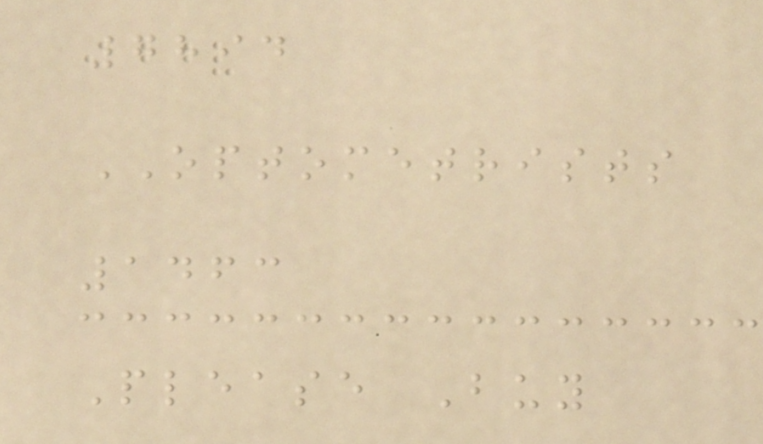7894
OPTOMETRISTS
1463
Please Buy
